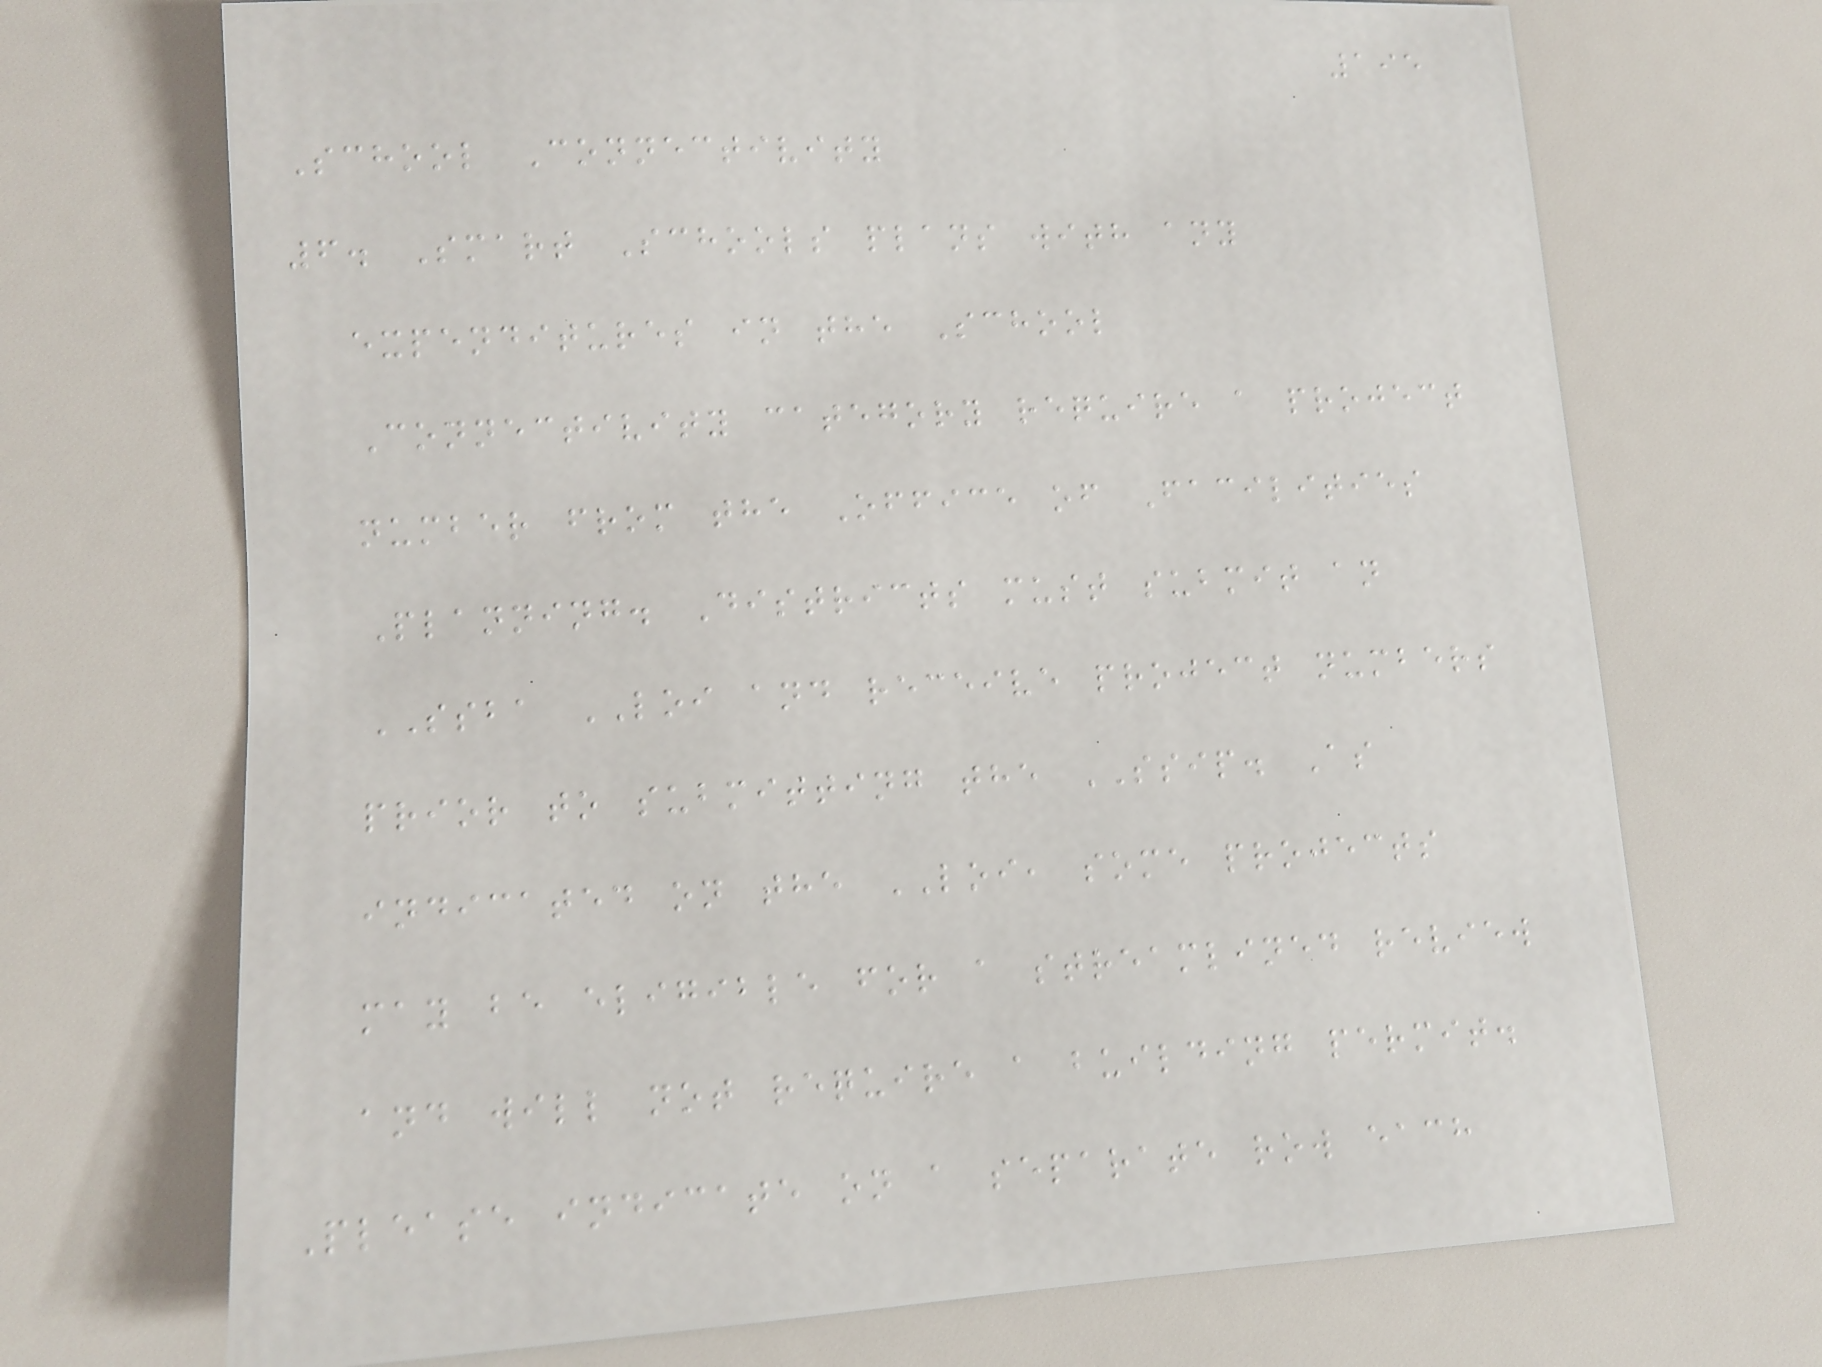195
School Connectivity
6. Smart Schools plans with any
expenditures in the School
Connectivity category require a project
number from the Office of Facilities
Planning. Districts must submit an
SSBA LOI and receive project numbers
prior to submitting the SSIP. As
indicated on the LOI, some projects
may be eligible for a streamlined review
and will not require a building permit.
Please indicate on a separate row each
